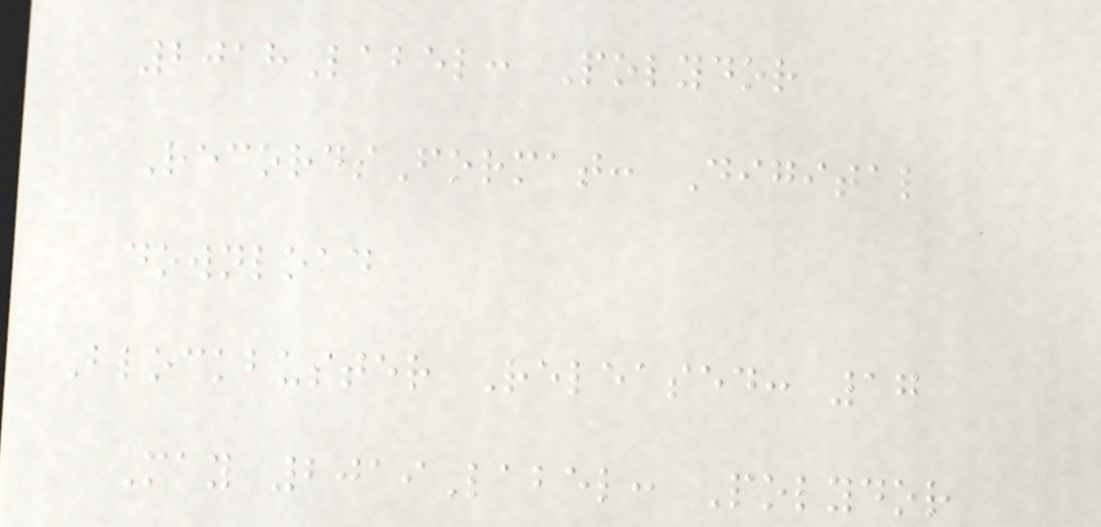2018Label: Polydor
RecordsFormat: Digital
download
Blockbuster Released: 17
May 2019Label: Polydor
